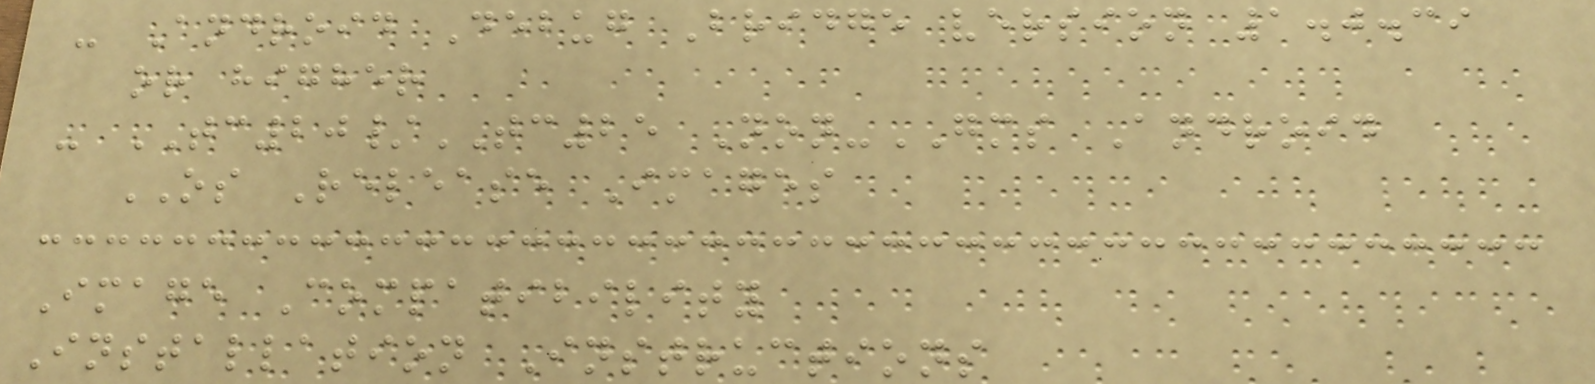- Android Debug Bridge version 1.0.39
or higher
- TC20/TC25 Non-GMS Android
OS Release Images
Image Compatibility
Installation Instructions
